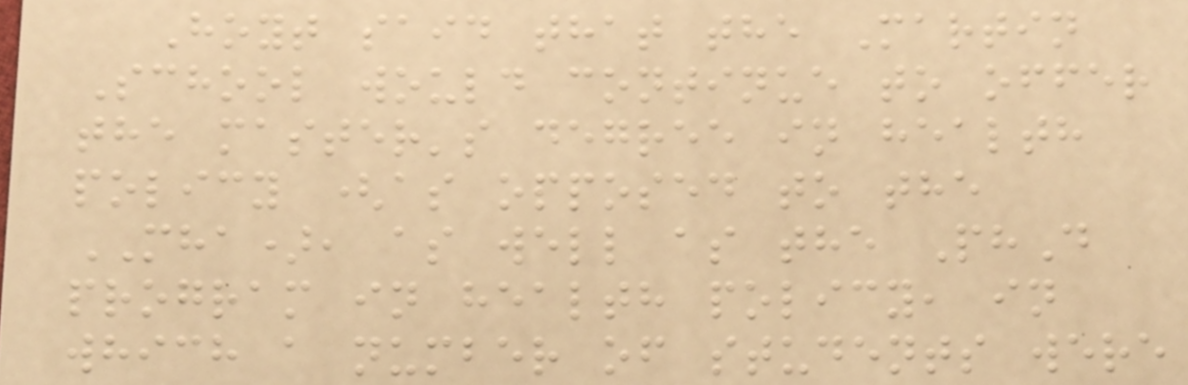Hoyt said that the Martin
School would continue to offer
the master's degree in health
policy (as opposed to the
MHA), as well as the PhD
program in health policy, in
which a number of students were
